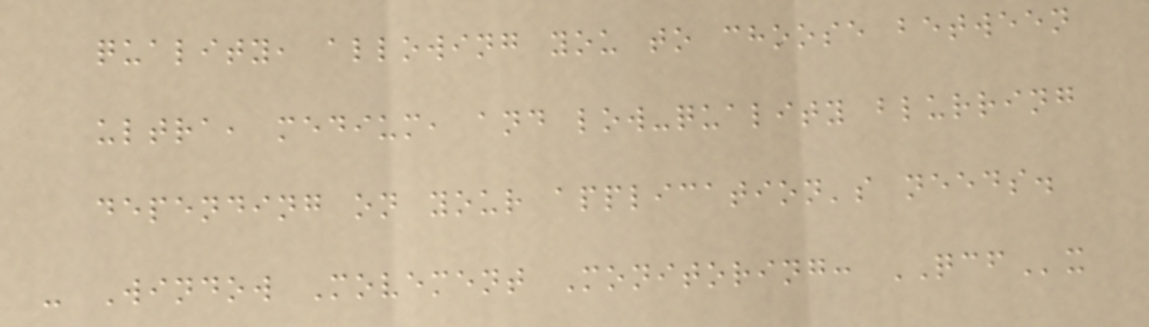quality, allowing you to choose between
ultra, medium, and low-quality blurring
depending on your application's needs.
- Window Movement Monitoring: QCFx
